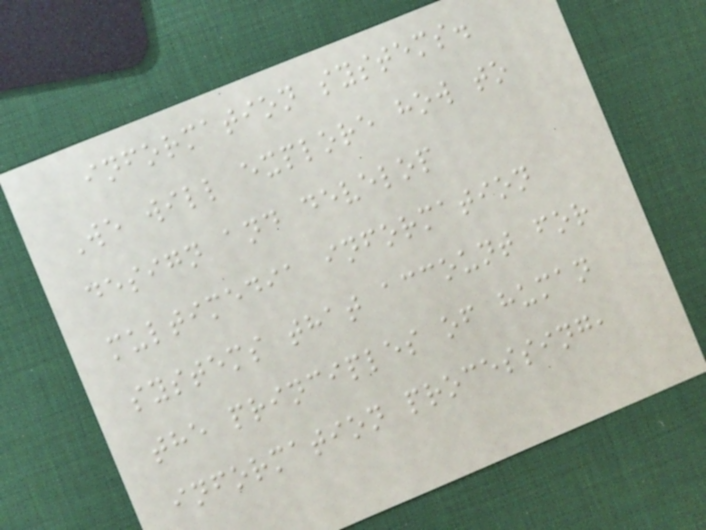information systems.
We will explore how to
design and develop
multimedia information
systems that account for
the principles of human
information processing,
